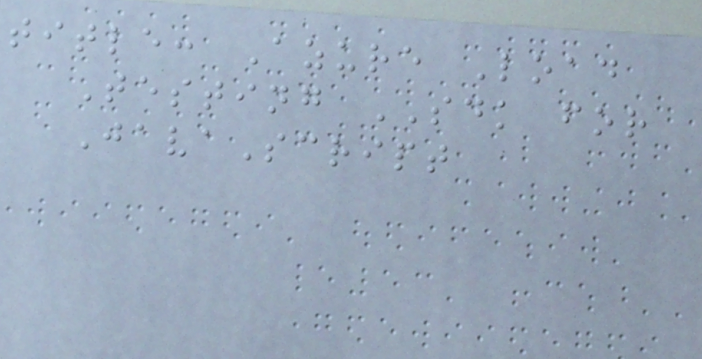title: Azure Load
Testing SDK for
JavaScript
